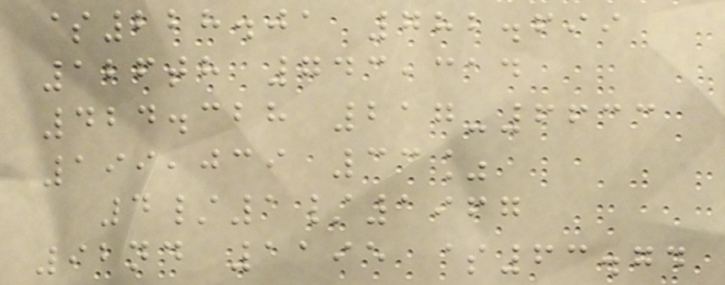$228.01 782.699
126th 743,314
424.328 217-6633
199,039 33%
4/1/1967
92nd 1195 $63.74
